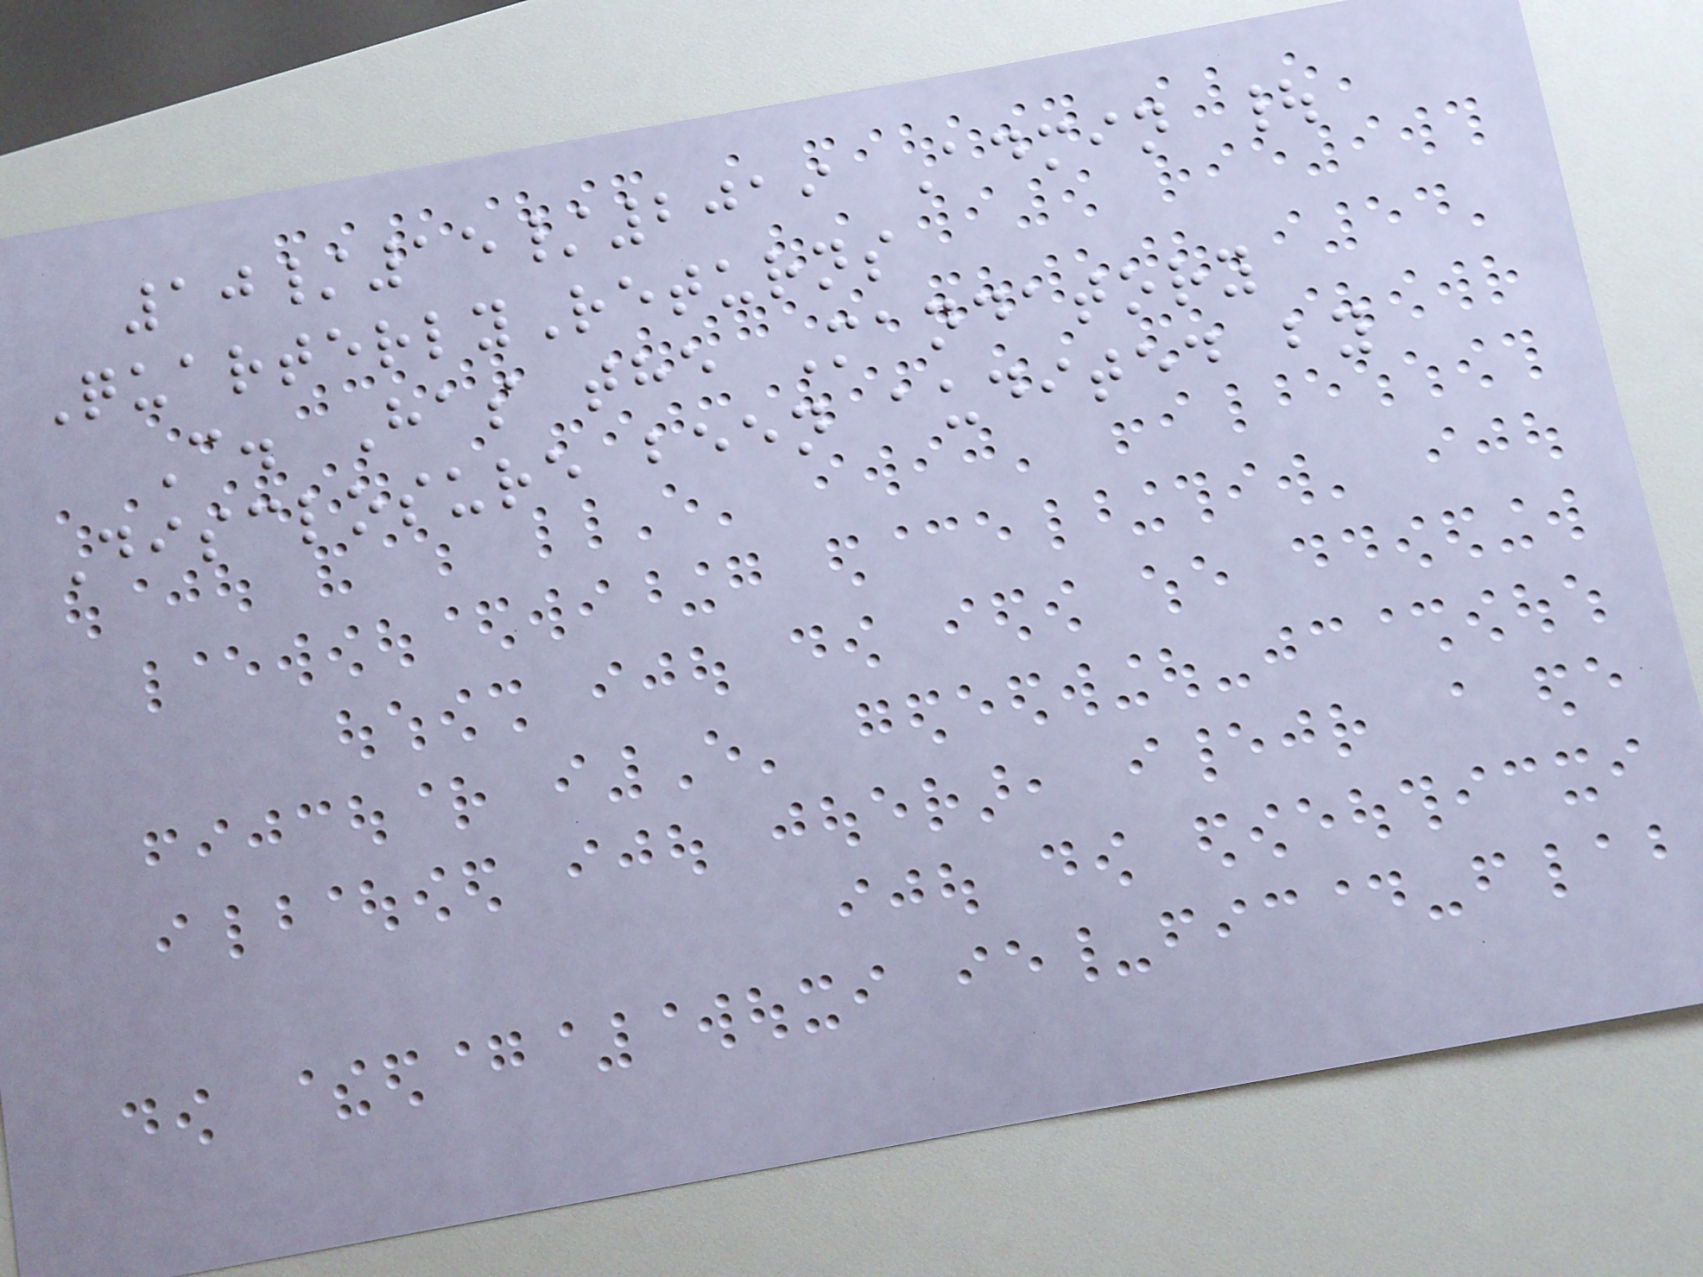10/15/2019 Admin |
QuarterlyReturns
C. Has the Mandatory
Disclosure been audited by
